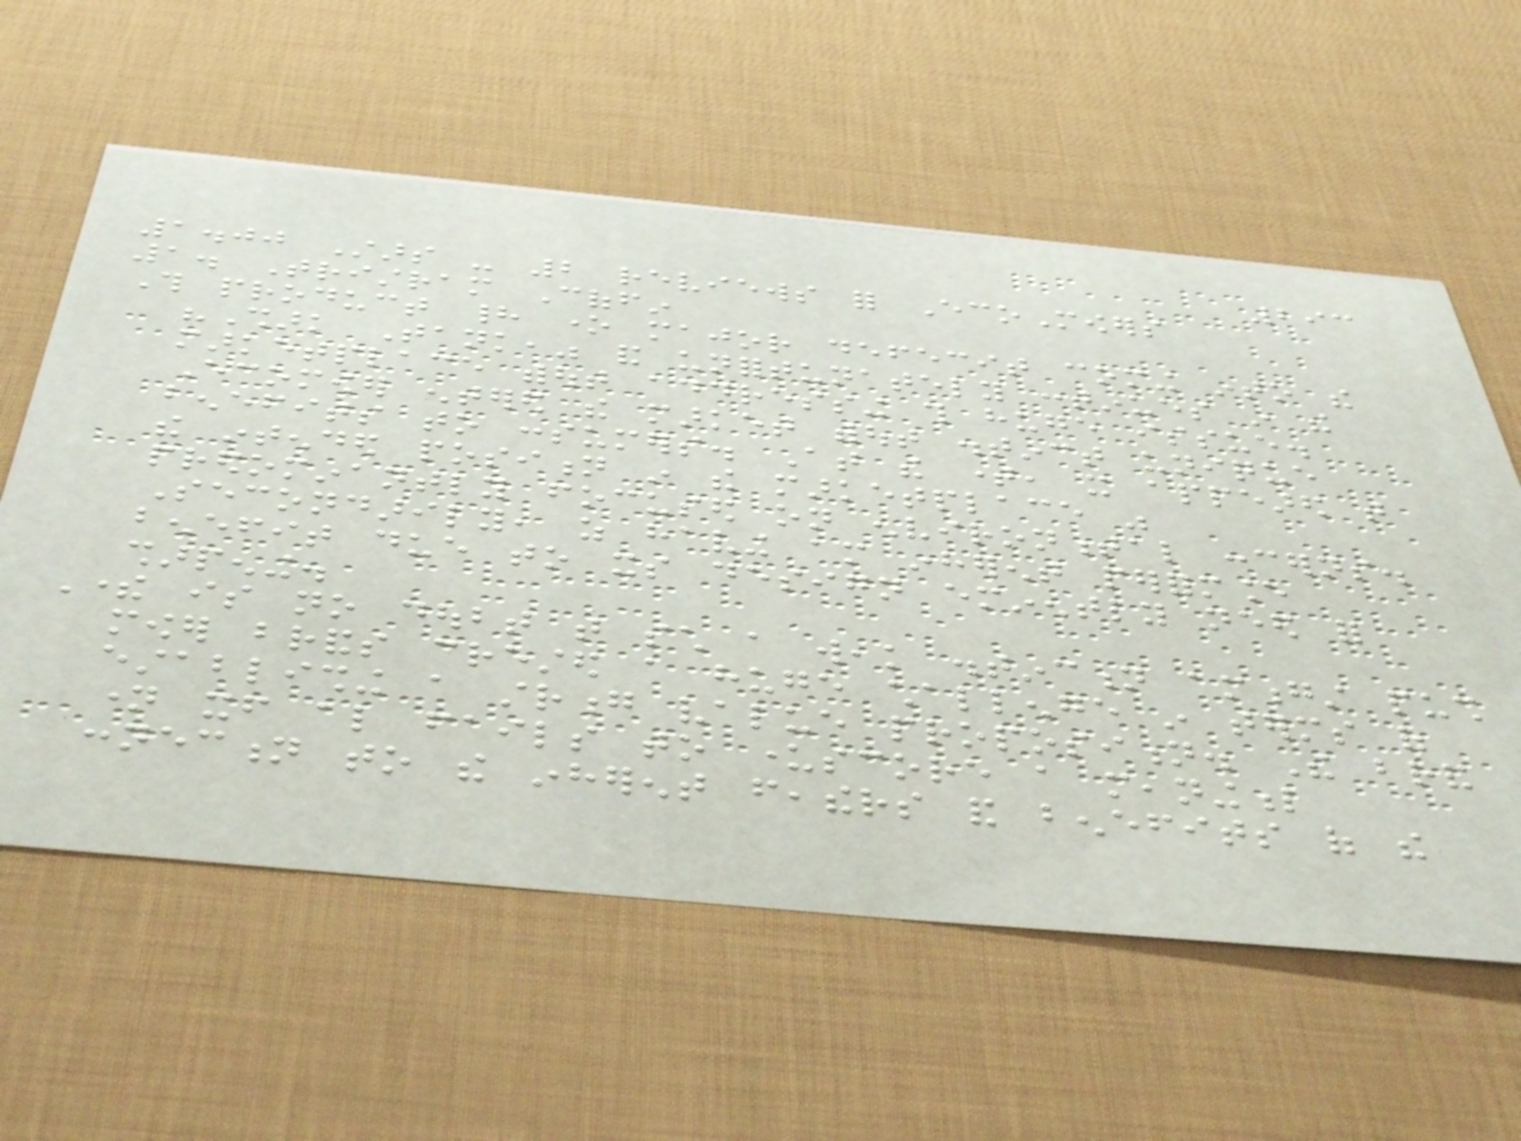293
1.00 Stars - 2 reviews for EcoMowers
1. Tristram Coffin
This product had one major defecit coming into the
"Shark Tank," and unfortunately continues in the
marketplace without addressing this huge issue.
Ecomower entered the market without distinct unique
benefits to consumers. At the time, it appeared that
the intended position in the marketplace was
predominantly focused on environmental concerns.
Secondarily, as having am inherent performance
benefit due to its design eminently need for
sharpening.
There is no doubt that such a weak distinction amongst push
mower brands crested a huge challenge in terms of
establishing a strong value proposition. The brand
name itself also fails to underscore a meaningful
connection to the inherent feathers and benefits of the
